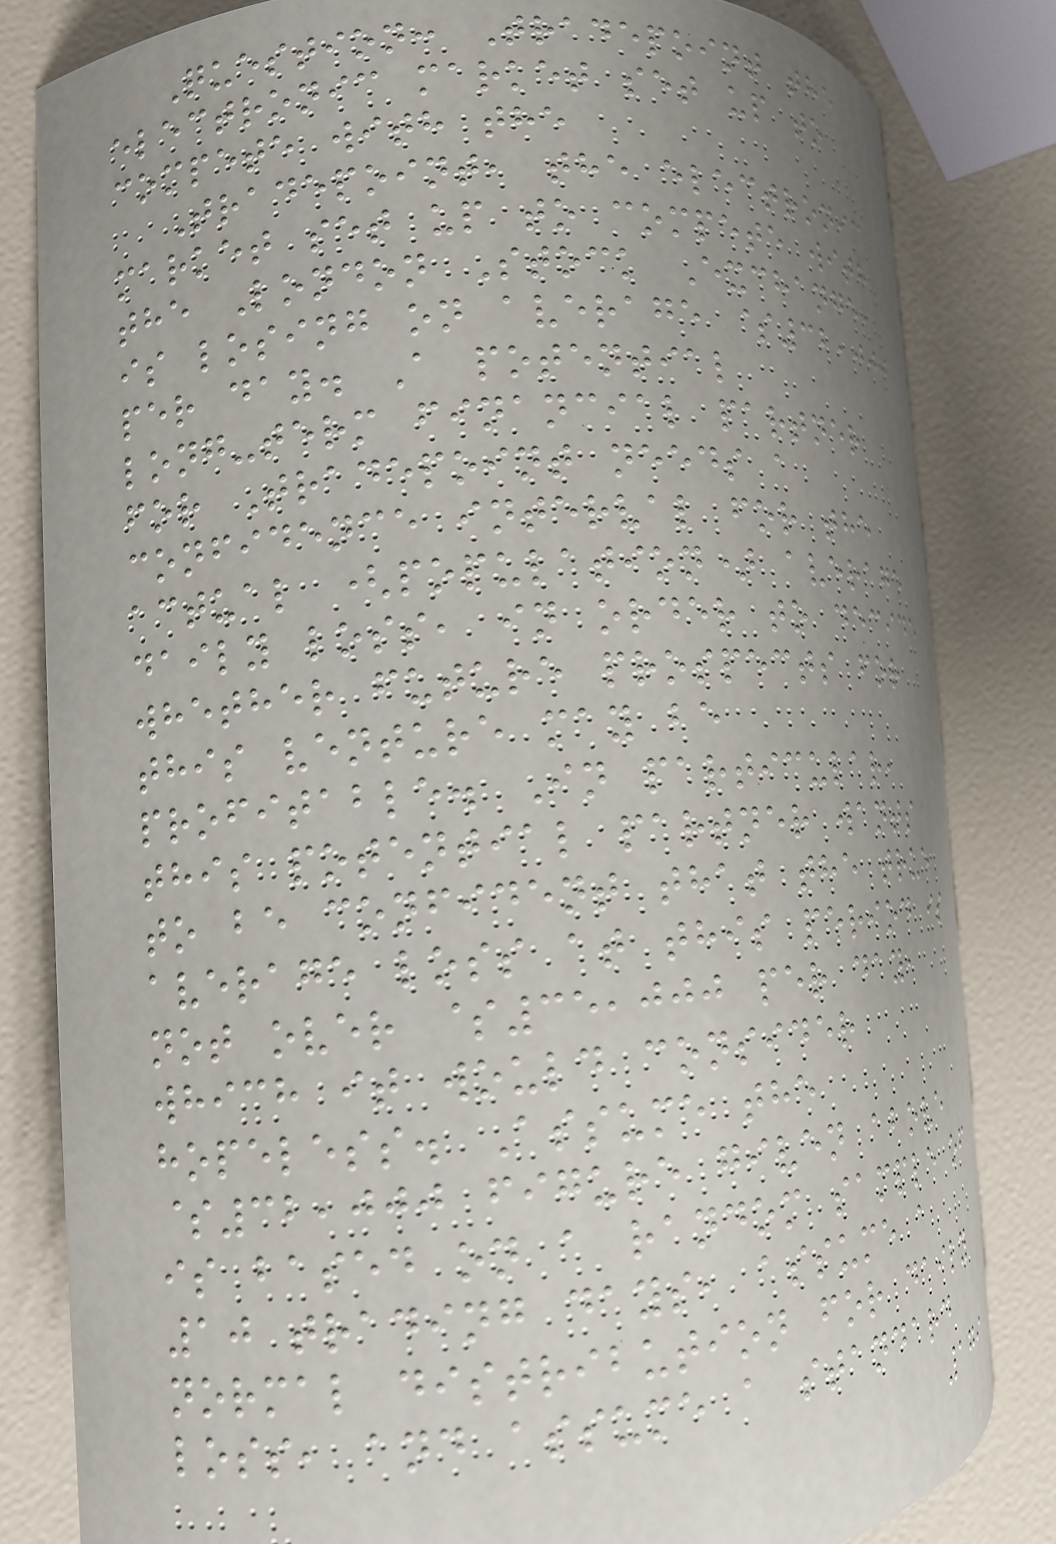Question: Tradepoint the
electronic market set up to
compete with the
Tradepoint, the electronic
market set up to compete with
the London Stock Exchange,
is losing on average $32,000
per day. A potential
long-term financial partner
for Tradepoint needs a
confidence interval for the
actual (population) average
daily loss, in order to decide
whether future prospects for
this venture may be
profitable. In particular,
this potential partner wants
to be confident that the true
average loss at this period is
not over $35,000 per day,
which it would consider
hopeless. Assume the
$32,000 figure given above
is based on a random sample of
10 trading days, assume a
normal distribution for daily
loss, and assume a standard
179
